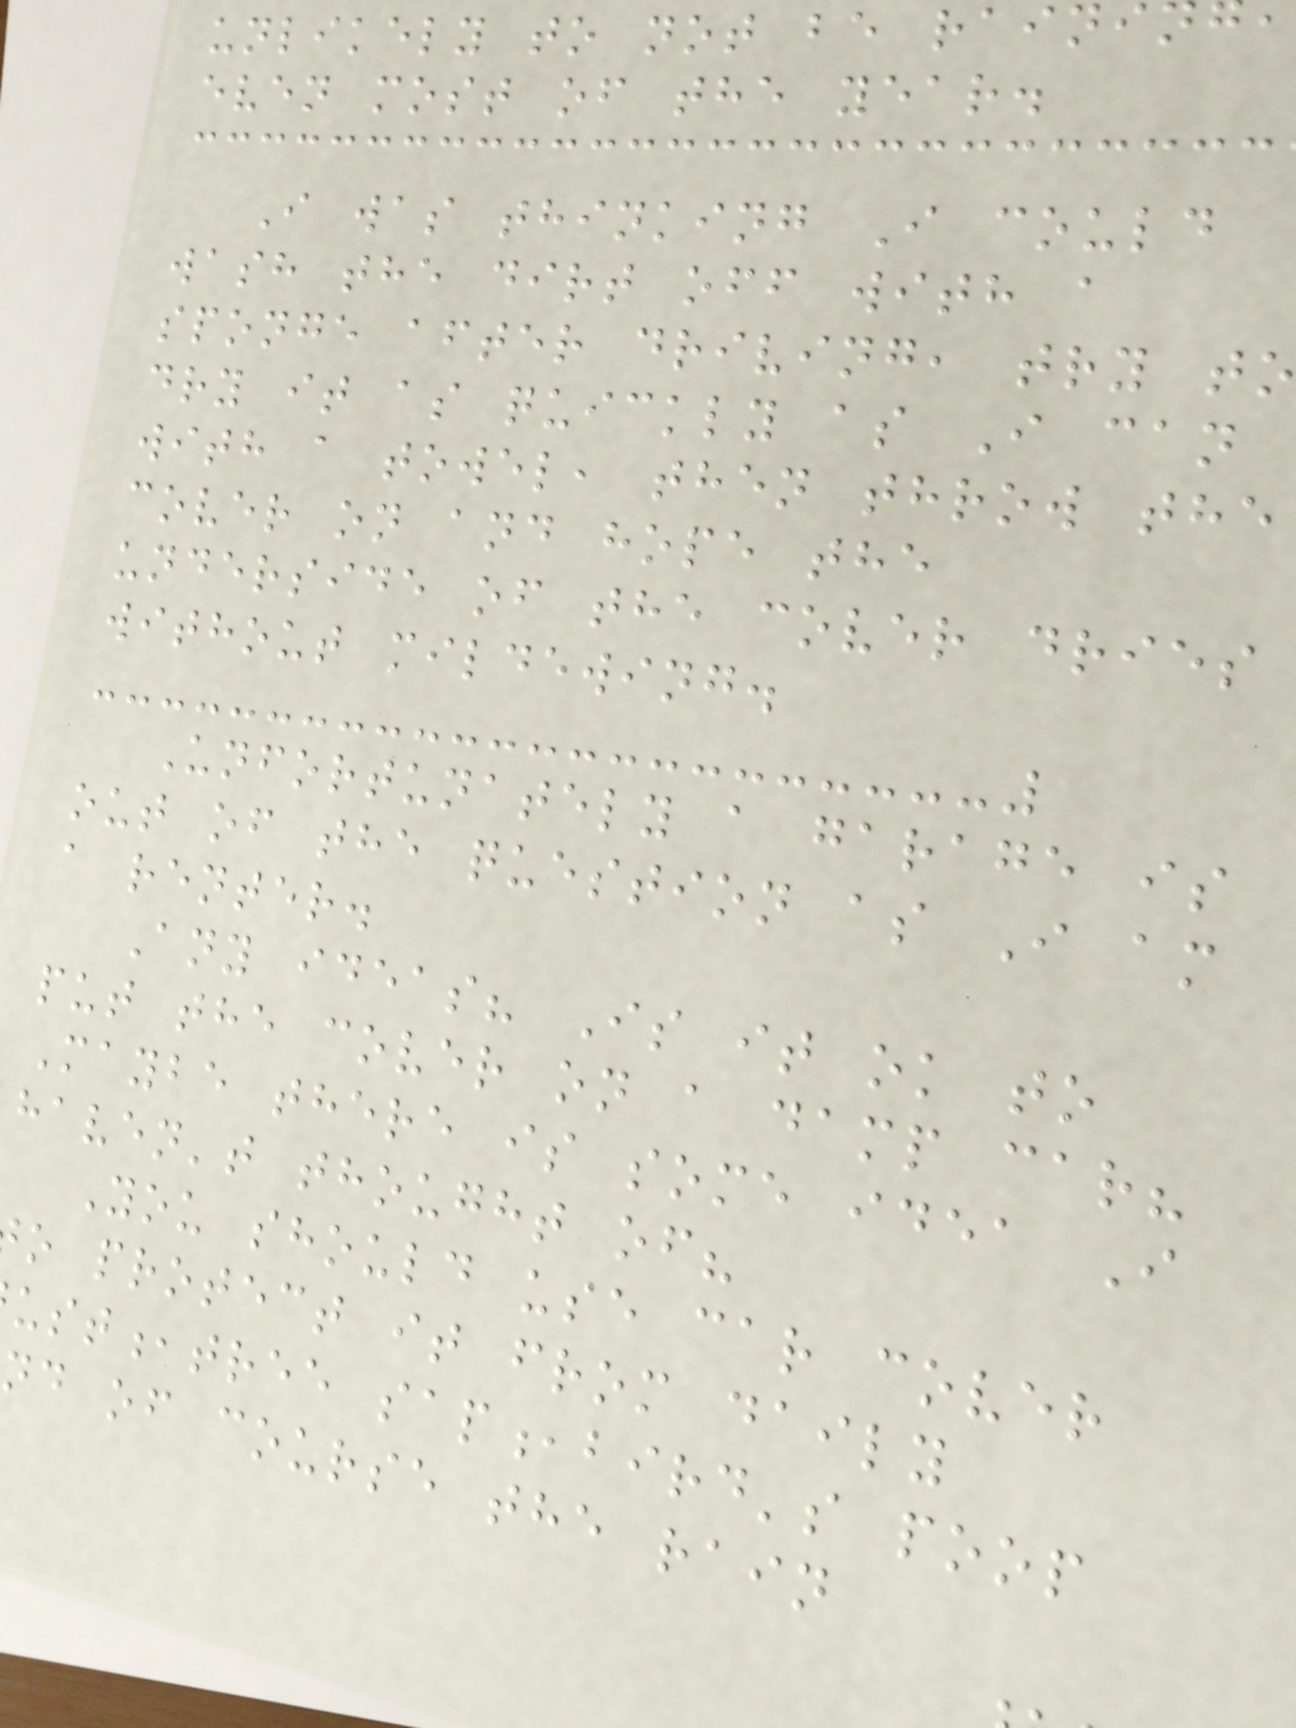unlikely to not be raini
even most of the year.
I was thinking I could
wash the dirt off with a
sponge after driving, try to
dry it as quickly as I can
with a towel, then throw the
cover on and hope the
underside of the cover dries
without mildewing.
Unfortunately a garage is
out of the question as I am
a renter.
Any ideas? Is it ok to
put the cover on a damp car?
Maybe there is some idea I
haven't thought of?
You should use car cover
o protect it from daily
ust,tree sap,bird's poop
nd of course the rain
